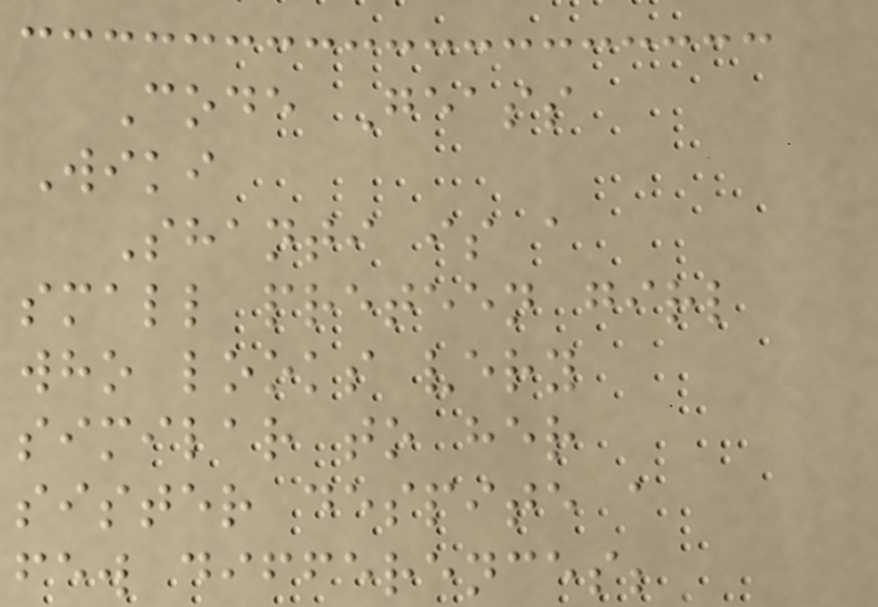Code Geass
Wiki
Shanti is a
small preteen girl
who looks very
similar to her
sister despite a
few differences;
